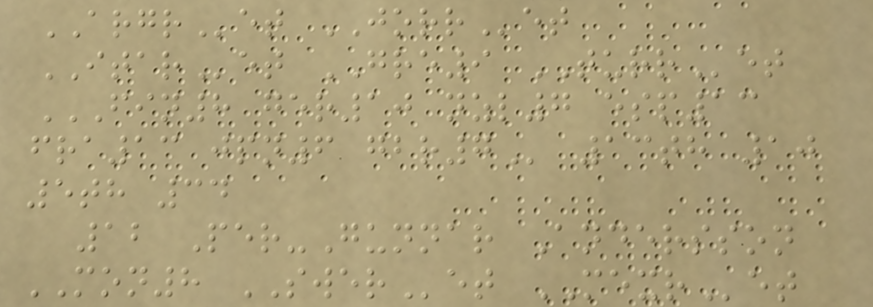ARGRet JORRet
ITARet GRE9 TURRet
FIN8 GER10 NZL7 ESP13
FRA13 JPN6 GBR7 13th 10
5th 34
12 Per-Gunnar Andersson
MON8 SWERet MEXRet
